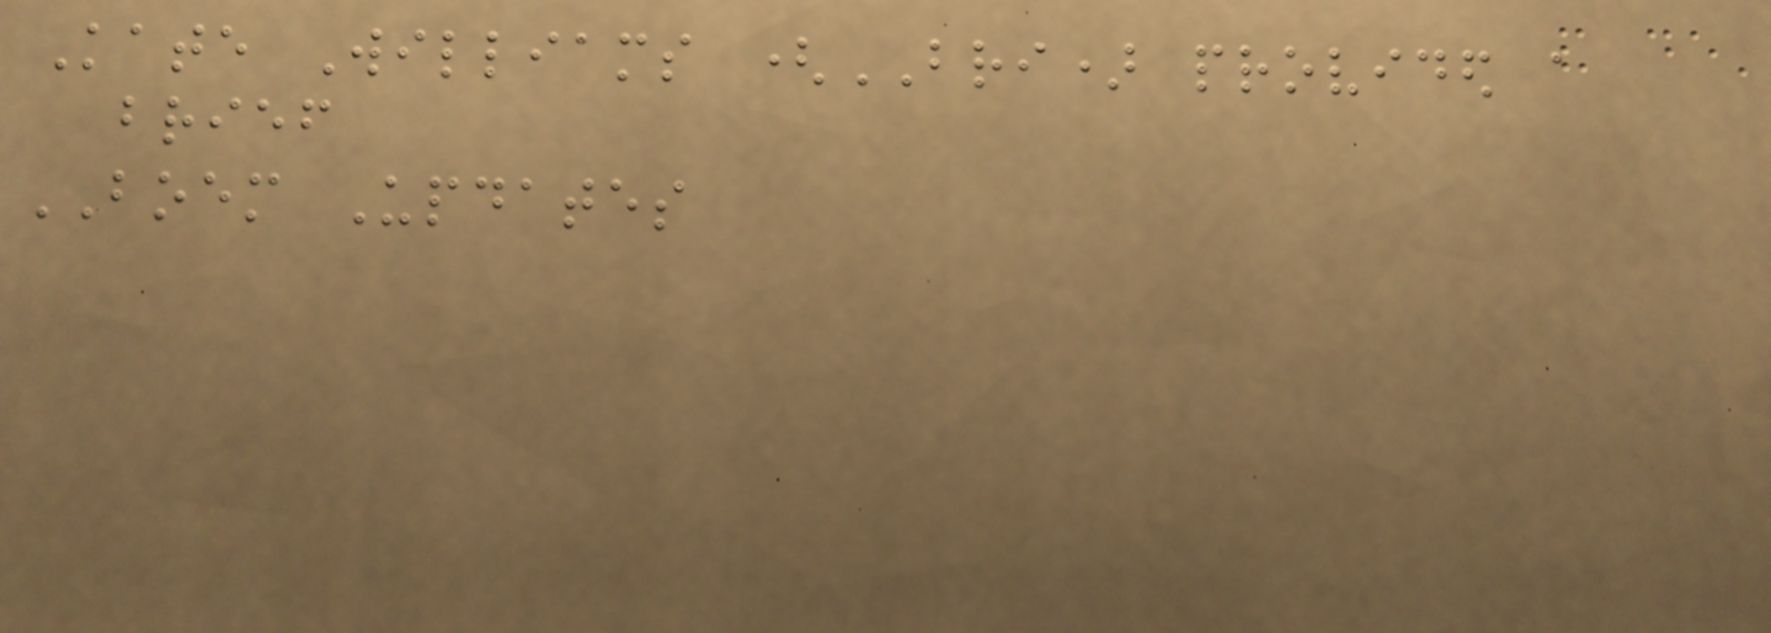Kate Williams (BRI) provided a
brief
BOEM Updates
